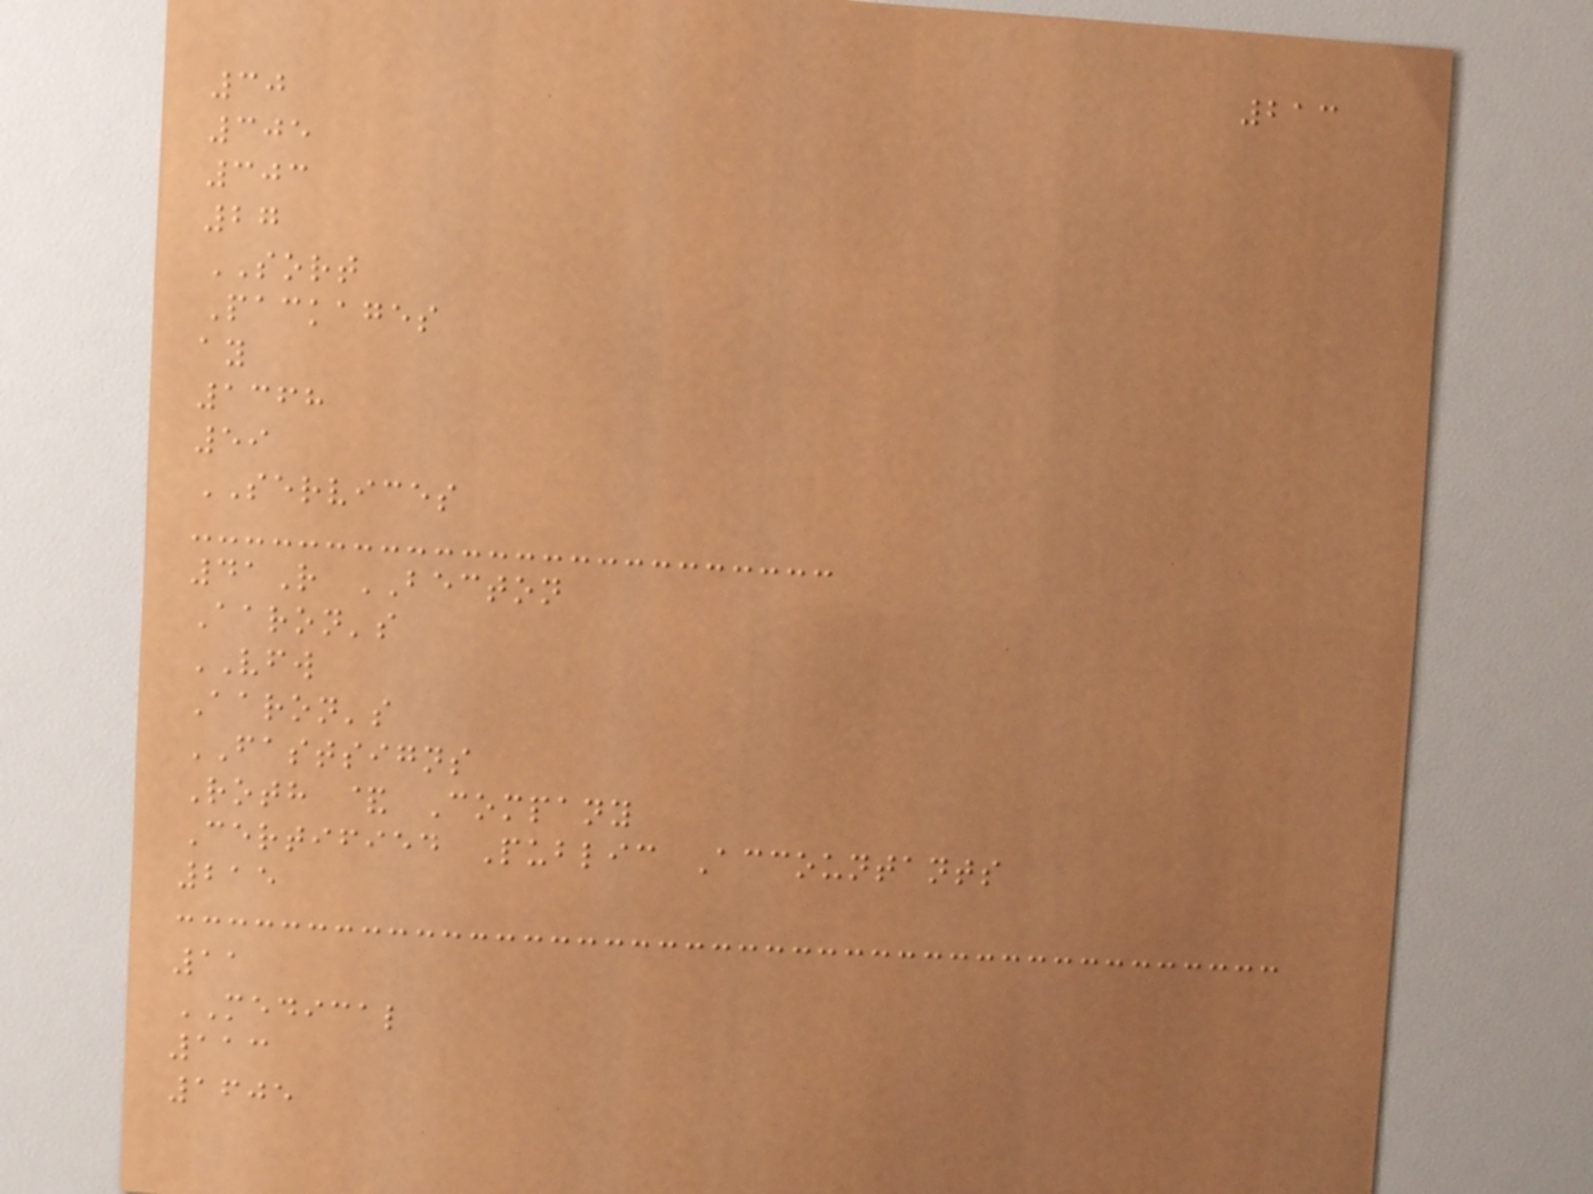213
30
305
303
27
SORT
Packages
ay
1368
59
SERVICES
41R BECTON
Aaron's
VFW
Aaron's
FASTSIGNS
Roth & Company
Certified Public Accountants
215
11
MEDICAL
113
1605
